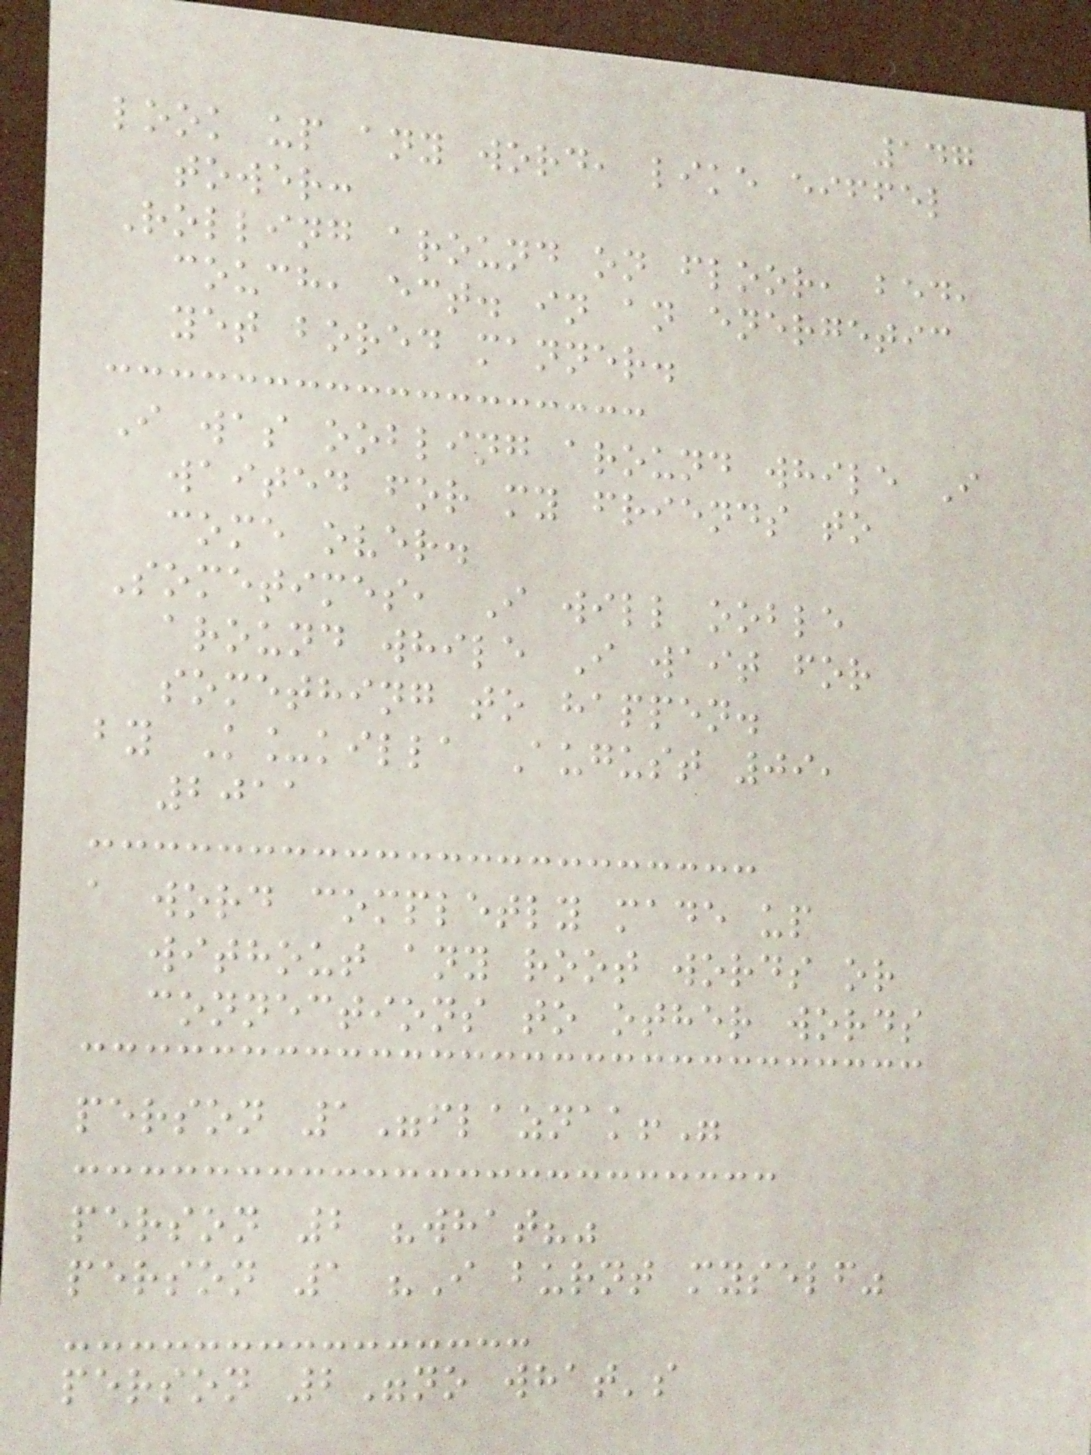147
look up any word, like eiffel
tower:
Rolling around on floor, bed,
couch, ect. in an energetic
yet bored manner.
I was oobling around while I
waited for my friends to
come over.
Sometimes, I will ooble
around while I wait for
something to happen.
by K_killa August 09,
2011
a word completly made up
without any root words or
connections to other words
person 1"flaznak!"
person 2 "what?"
person 1 "I burnt myself"
person 2"no what's
